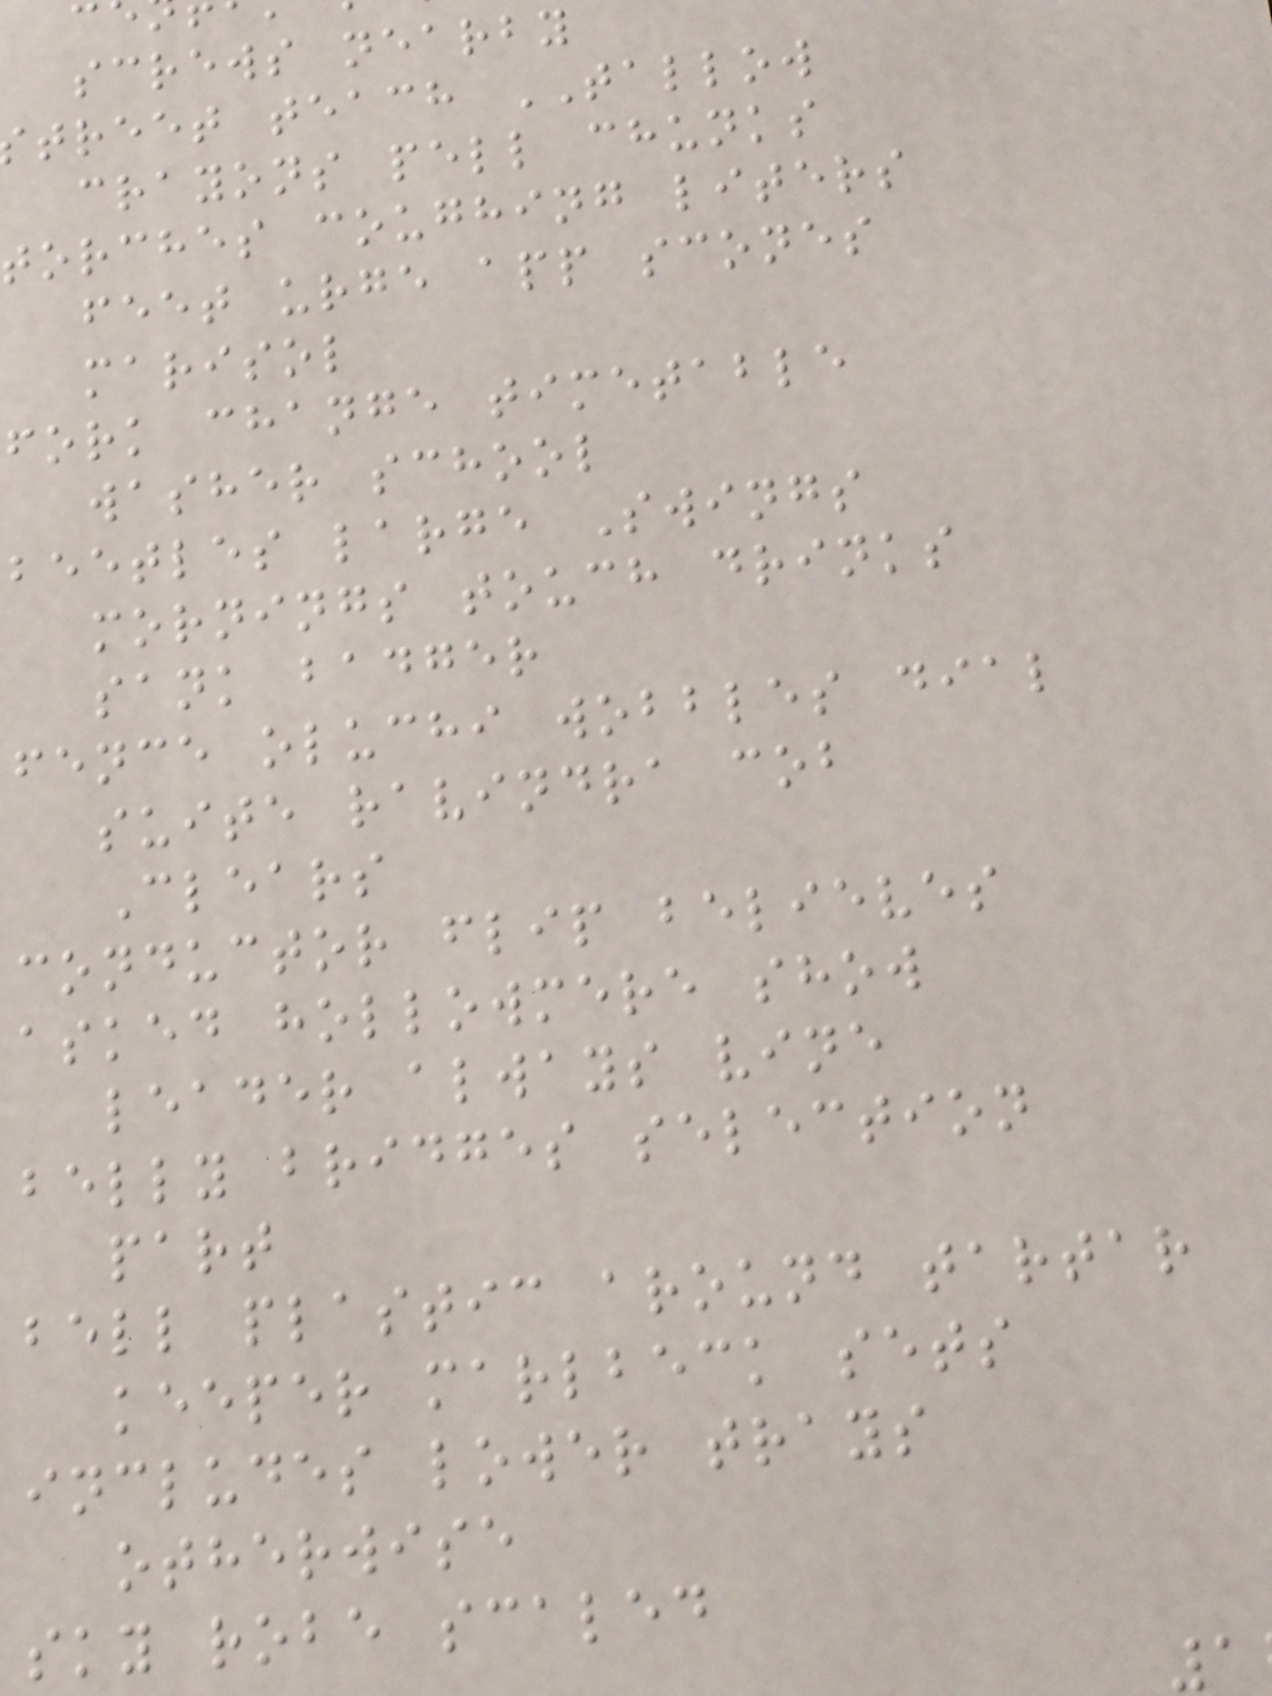screws nearby
treet teach TALLOW
crayons pell chunks
torches coughing liters
feet urge app scones
marisol
fork change timetable
washer school
beetles large Swings
mornings touch drinks
sank badger
fence oluchi wobbles dial
suite ravindra cob
Clears
conductor flip believes
asked hollowmere show
leader always vine
belly bridges selection
part
bell plastic around tartar
keeper marlbeck sets
includes lower trays
otherwise
sky robe scaled
